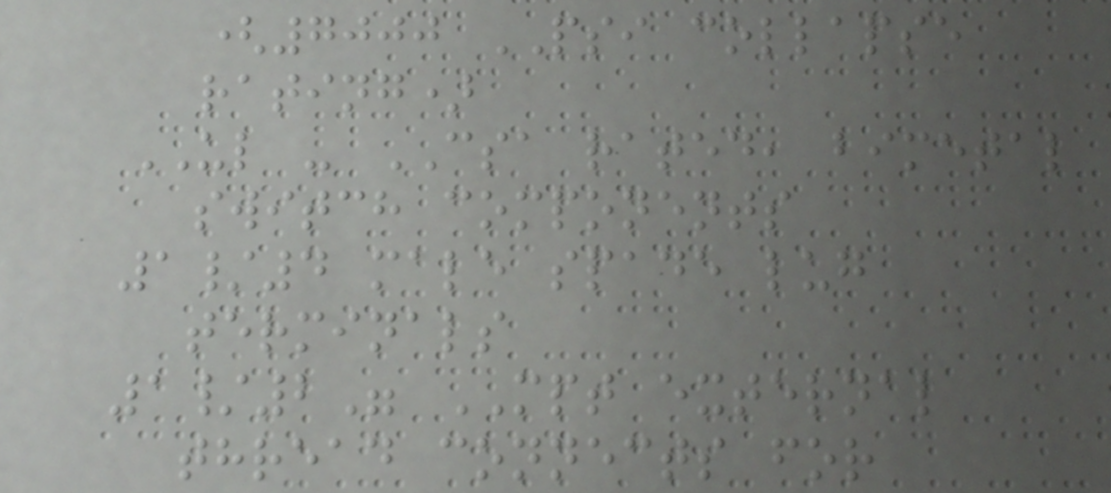(7000 PSI collapse
rating)
UL - CSA rated, bimetal
switch components
1/4 male spade lug
terminals
1/2" MPT external
thread connects for
